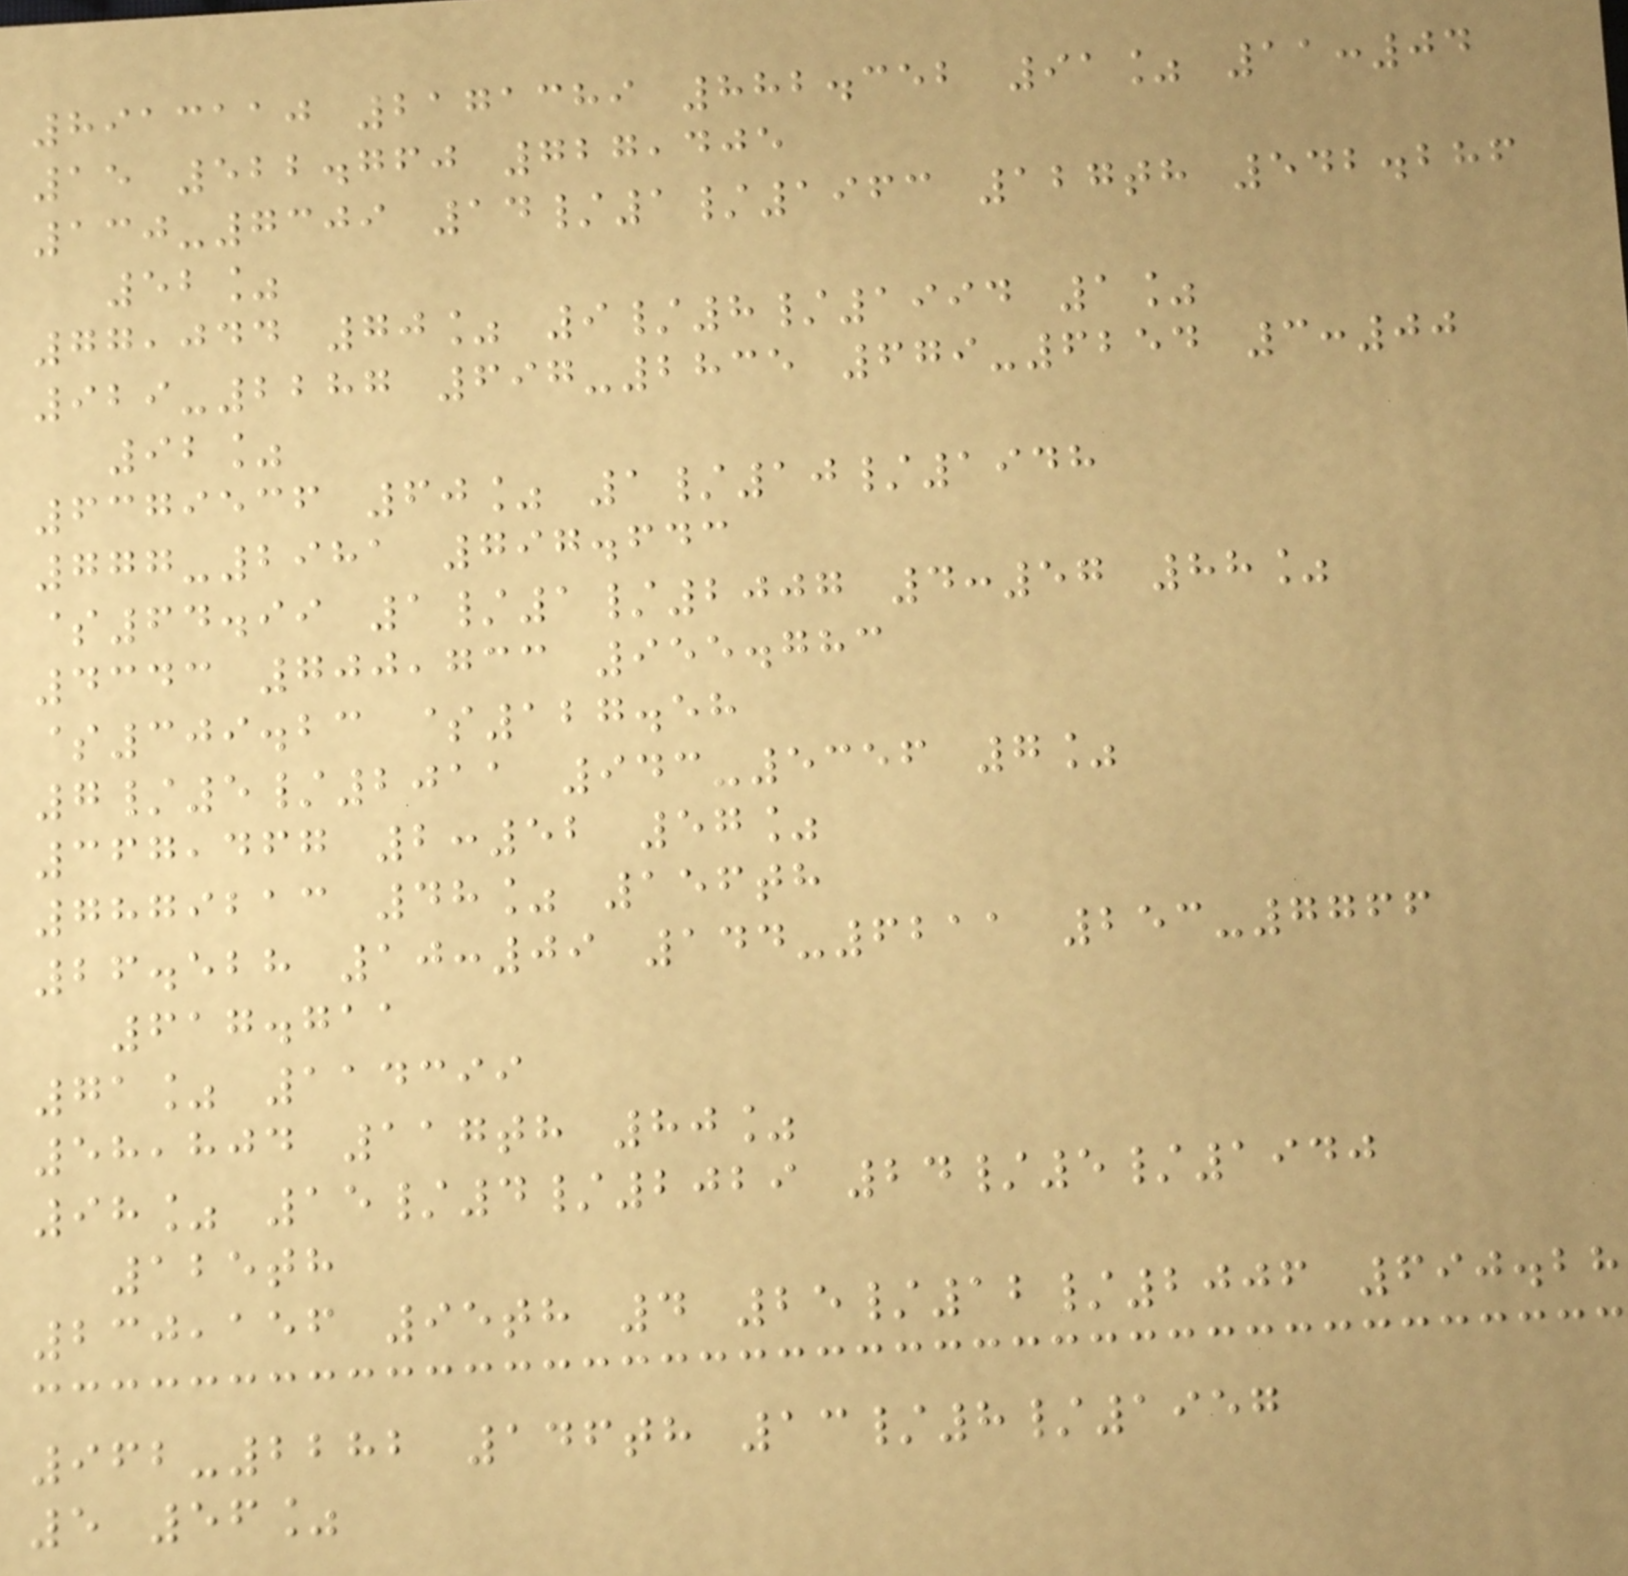8913110 2171389 882.352 91% 11:04
15 522.760 727,405
130-7309 14/1/1963 127th 542.286
52%
77,044 70% 9/8/1994 1%
929-2287 697-2835 679-6254 3:00
92%
6379536 60% 1/10/1948
777-2981 797.643
$64.99 1/1/2007 4:57 88%
4343 700,733 955.783
$309.23 $127.58
7/5/2011 943-5356 7%
367,467 2:52 57%
7879213 48% 156th
26.528 10:09 144-6211 253-7766
617.711
71% 114399
58,804 117th 80%
98% 15/4/2029 24/5/1940
125th
230,156 95th 4 25/12/2006 690.28
962-2282 146th 13/8/1957
5 56%
